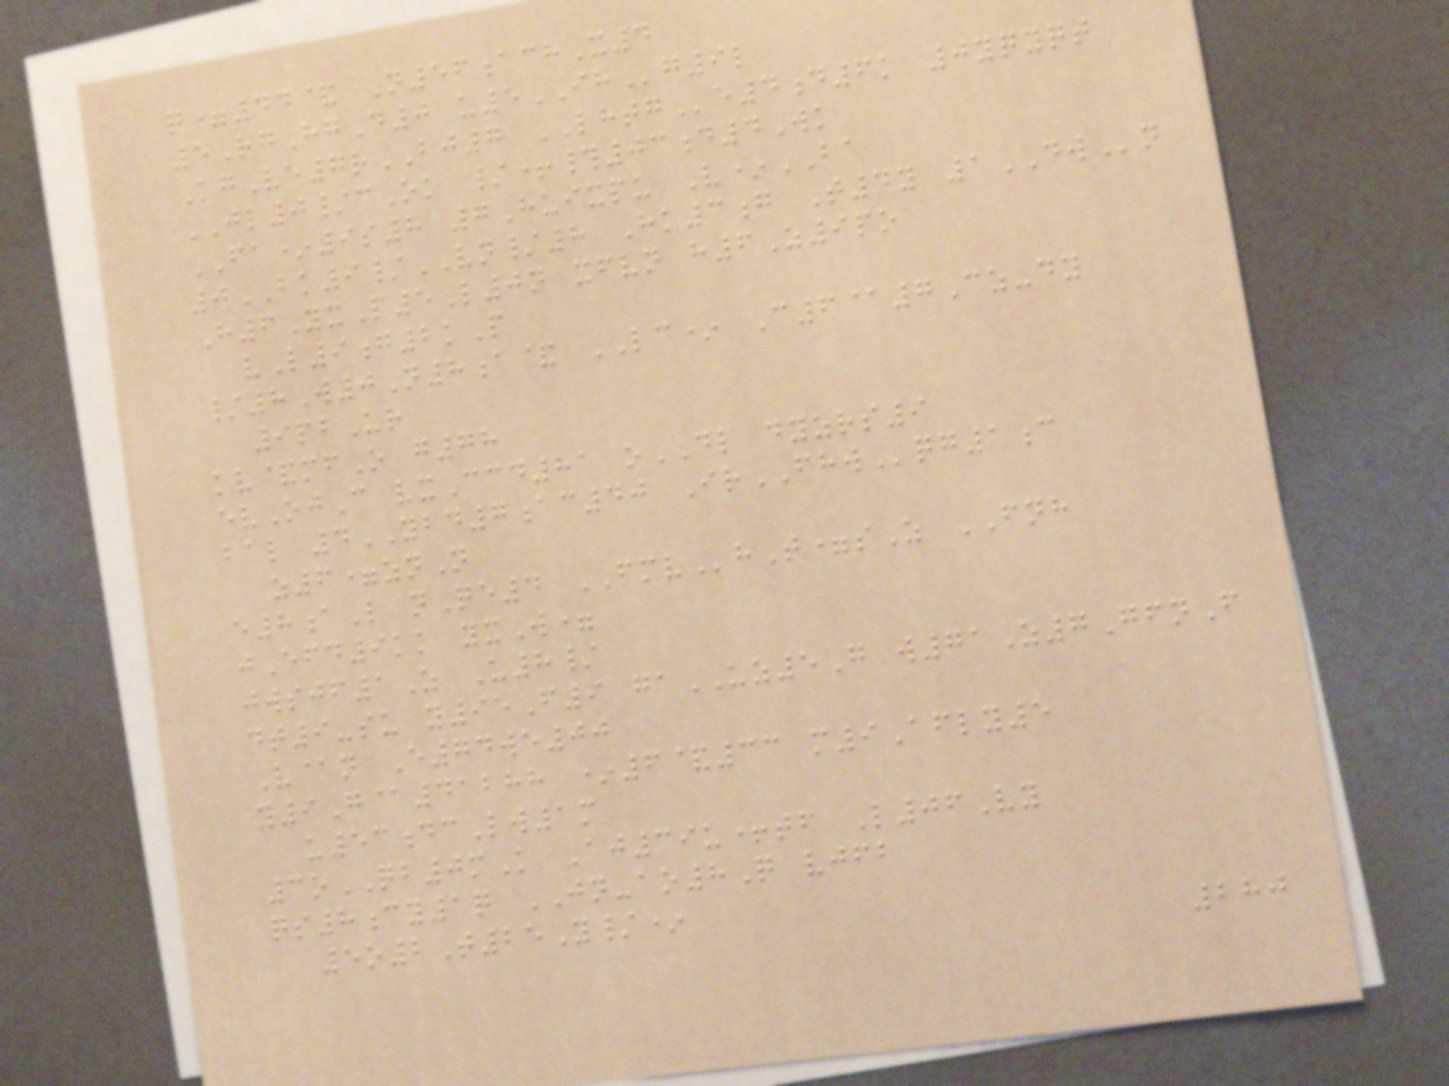q=44& N56achX4
5RgHgD0 u5IHg9l
KgVe7rBJ7 LHTGe4d6k 0yqyqt
JL0/cOk /+#03d4Wk
FA*9s8 7Huixpu V*BA
0BK9/VN/8 Hk3g T4y 1DWn
H6YxP5L0n xfvn h6Z9po
vL9g2kP
/8W0N8a& LC* C6@7Cz-dy
9pbUr
kv&mfO g78
evOjC vxCcd81 oDL dyzrs9
bal 4YBD7ac40 IrFHWqg1c
z6=znN
e8aL nQe4 FMVhT=sZ FNH
jEfd9kk yxW=
jwsjf1Z U8/
dt9-su y95F9 gaUZ5G w71Z7GfnF
V@n E74we00
y9G@41288 *6&33 m9Afly5
u53dcLw1m
3oQB0mK Aj39u+tf L06Vy
qs8cy1q JN-ao8Q vjfb
5o2T25Y/*
280
